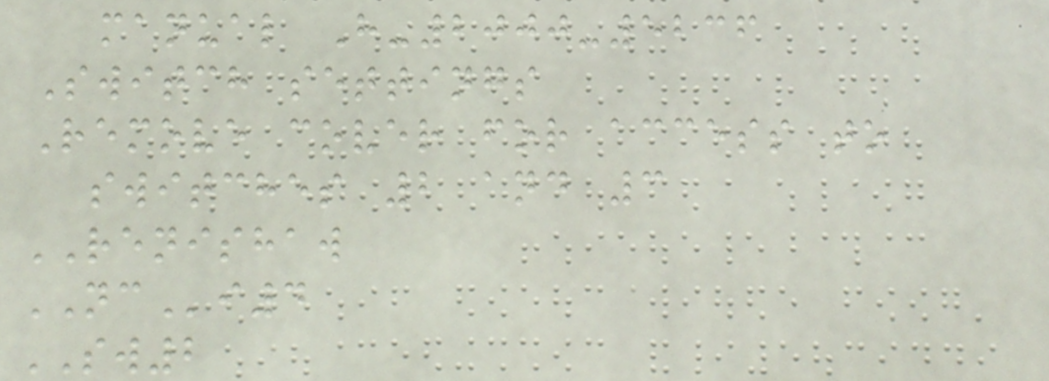manual H-2000-5236
Switch settings
Remove cover for access to
switches 2 and 3
RENISHAW
NCi4
SW2
